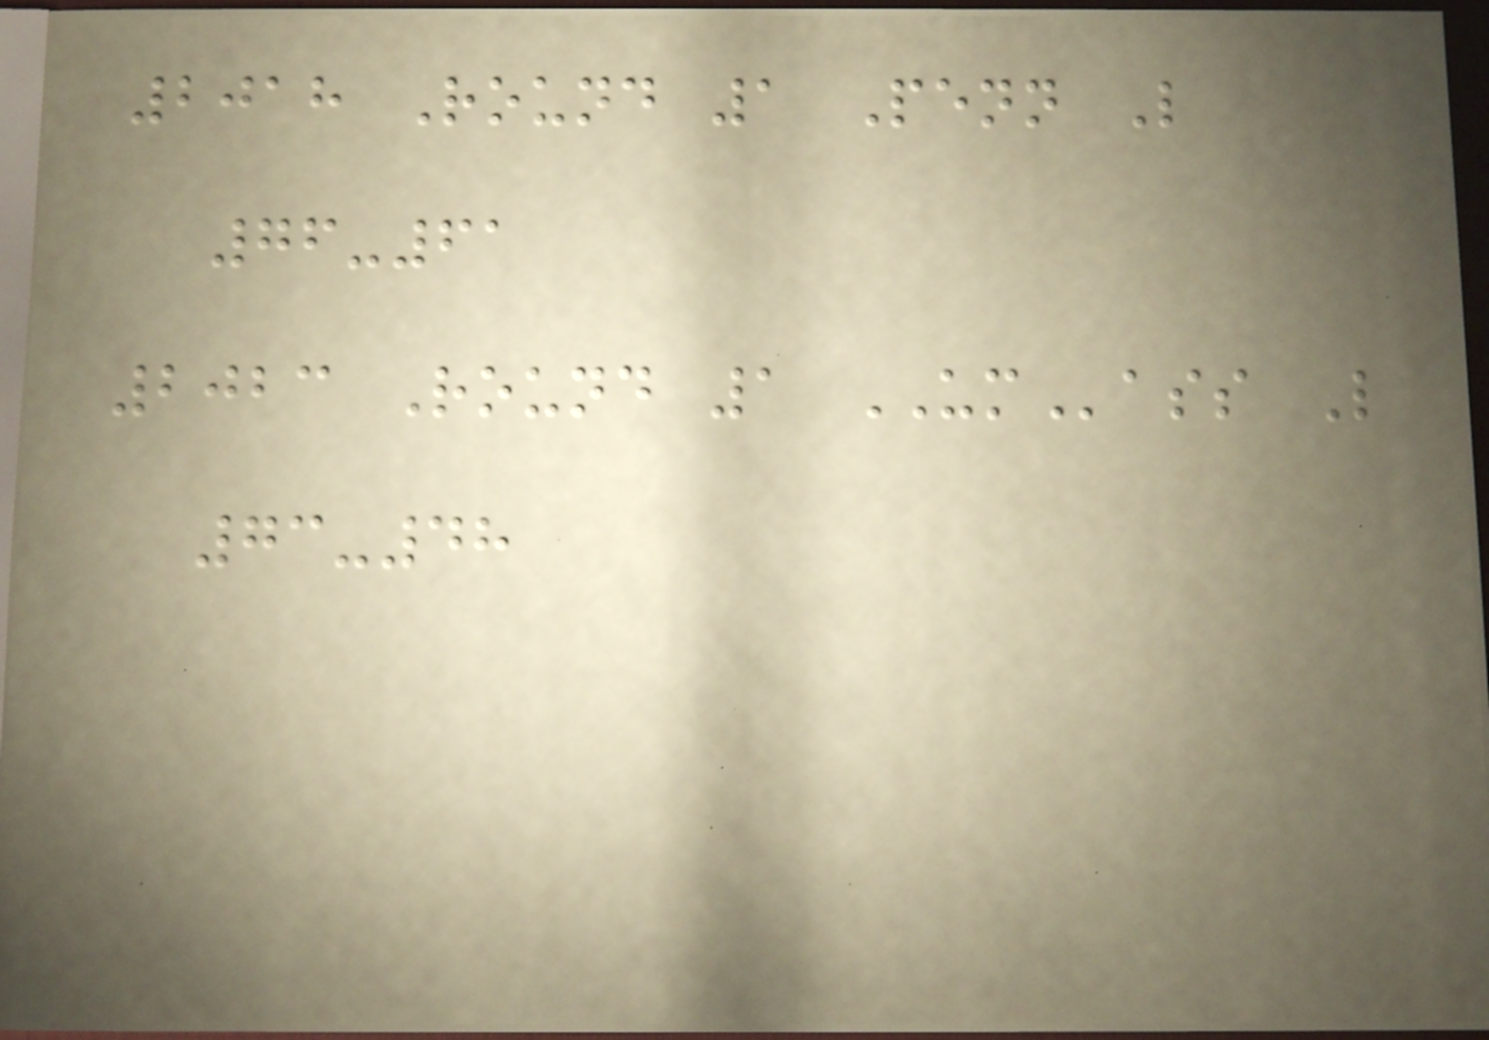2018 Round 1 Penn L
76-61
2023 Round 1 UMass L
73-48
